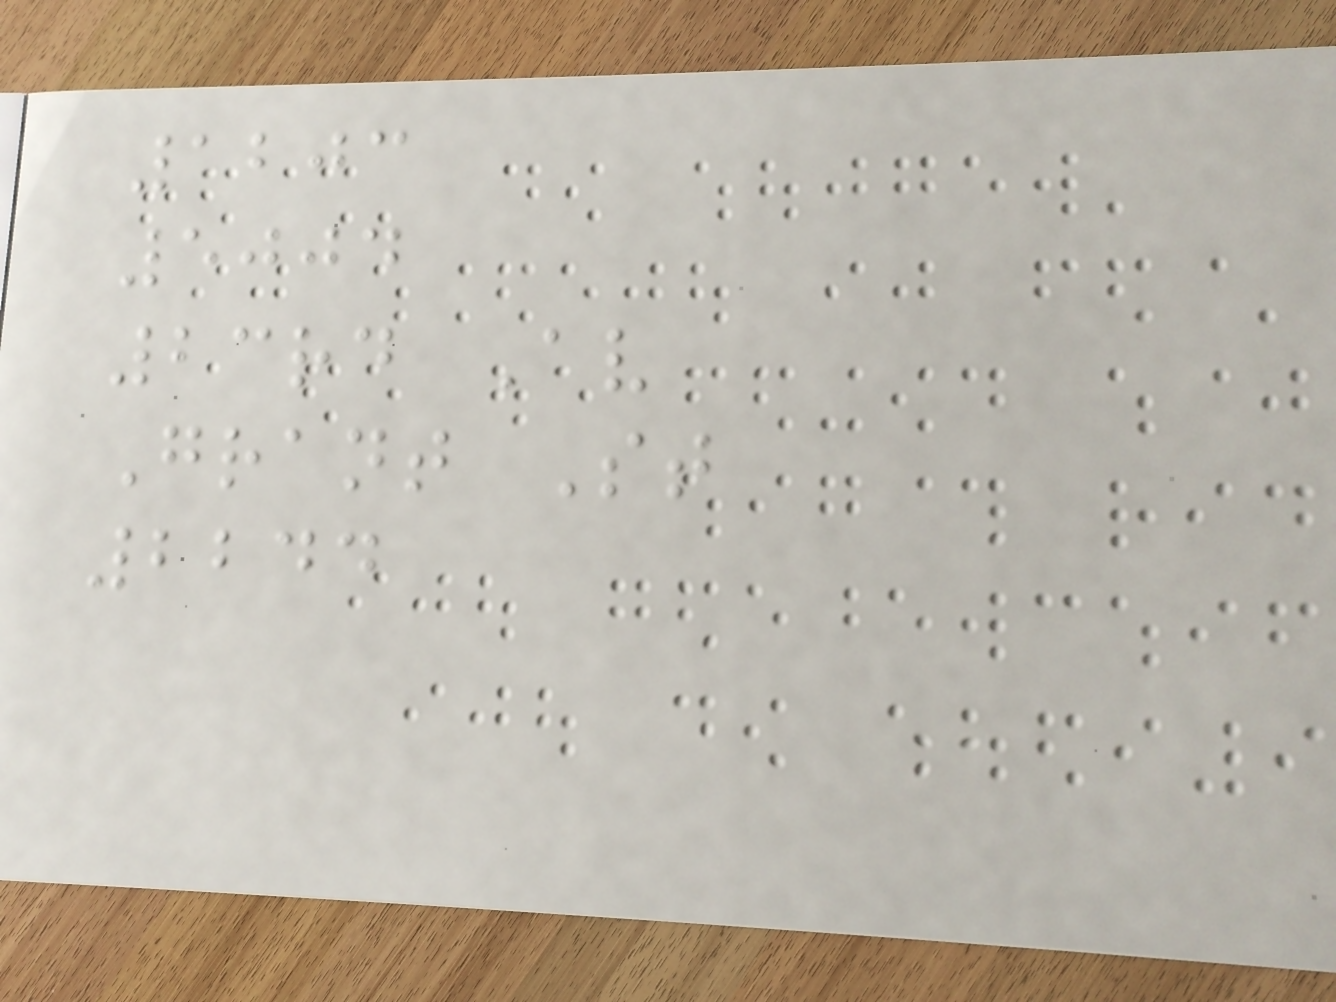1203
5004
23rd Av
Grant St
2244
